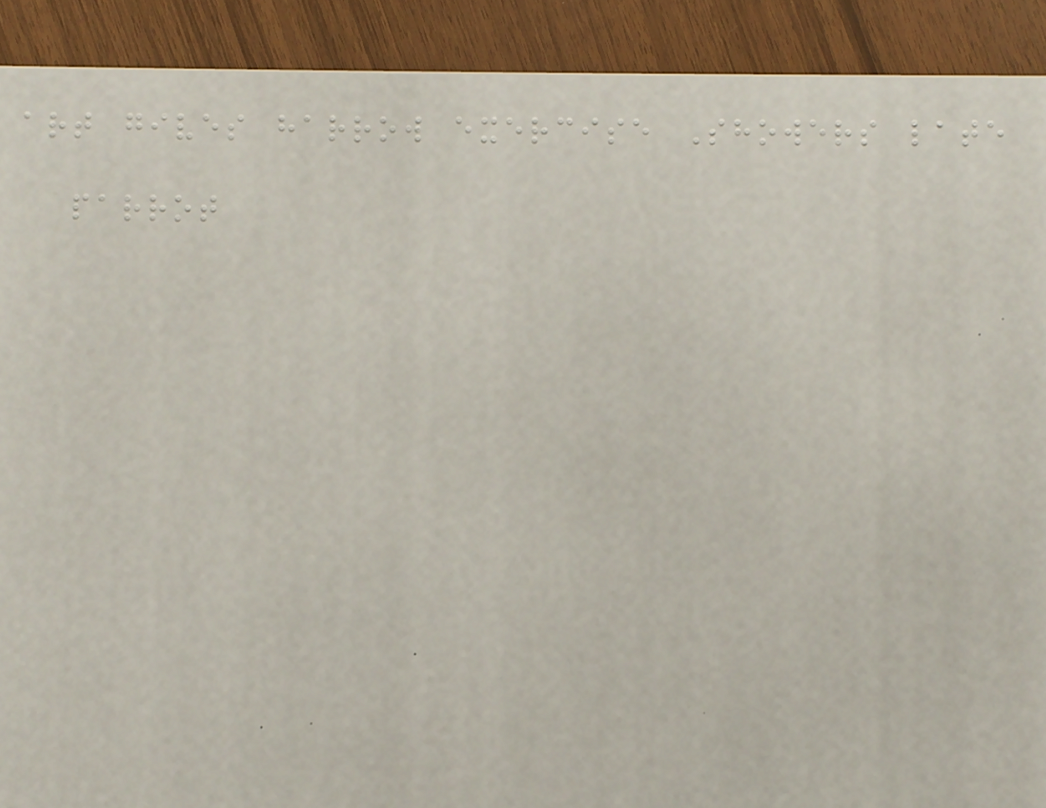art gives harrow exercise Showers late
parrot
